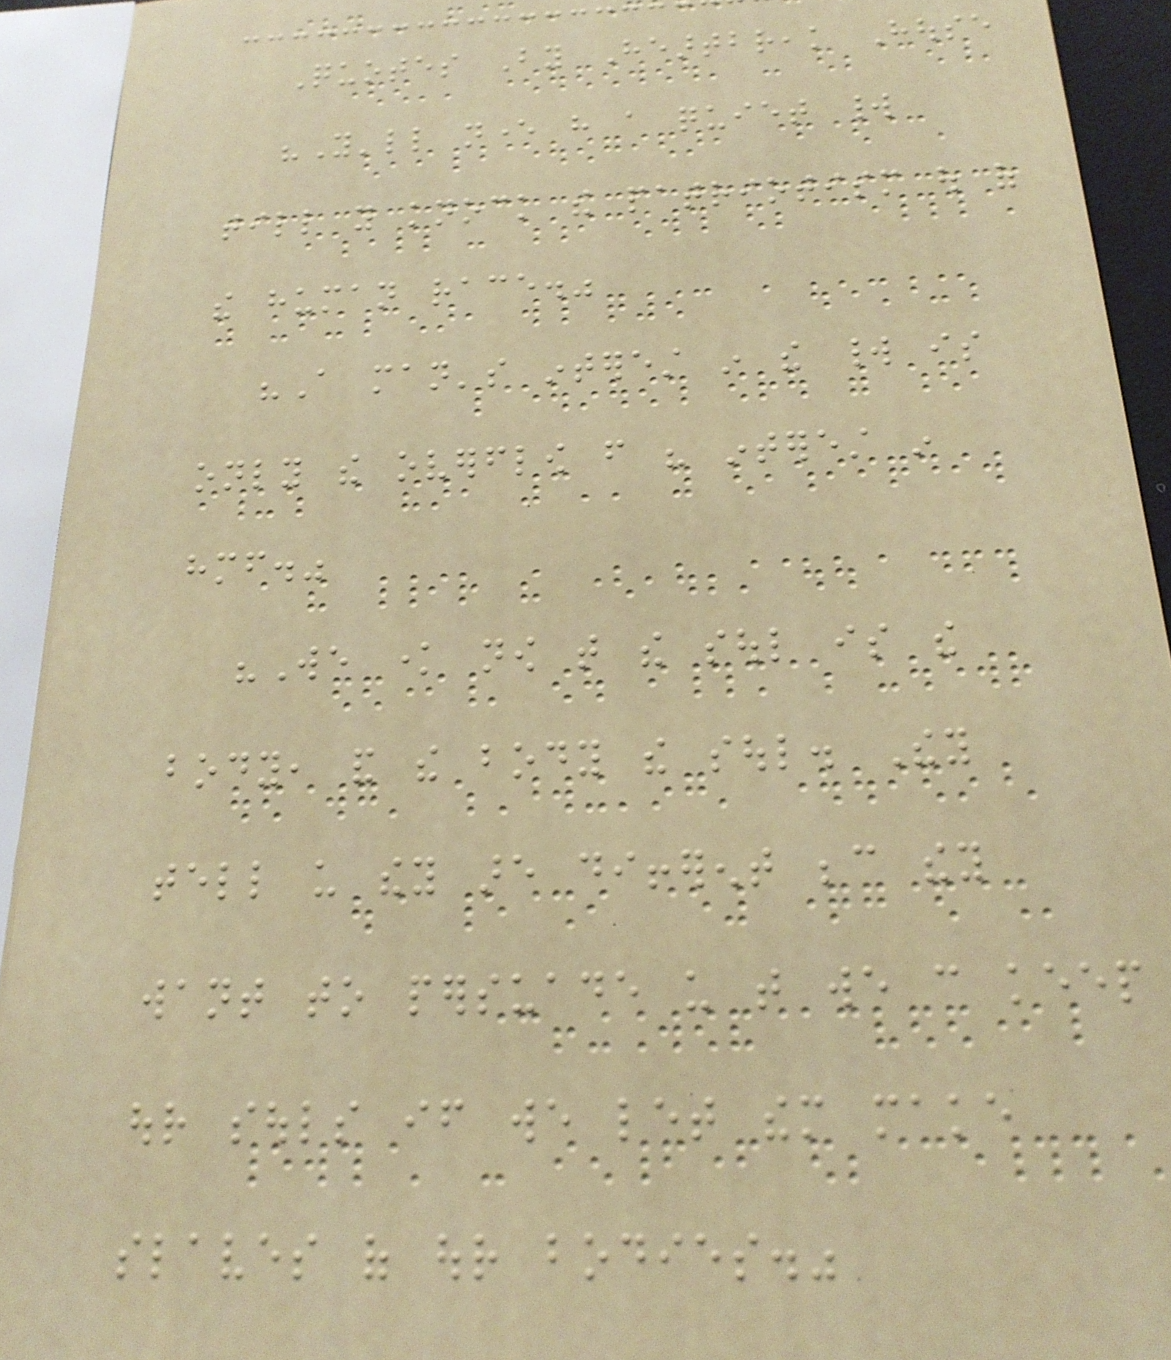Quotes By Heartbreak House
"You'll never have a quiet world
till you knock the patriotism out of
the human race."
"A man's interest in the world is
only the overflow from his interest in
himself."
"We know now that the soul is the
body, and the body the soul. They
tell us they are different because they
want to persuade us that we can keep
our souls if we let them make
slaves of our bodies."
